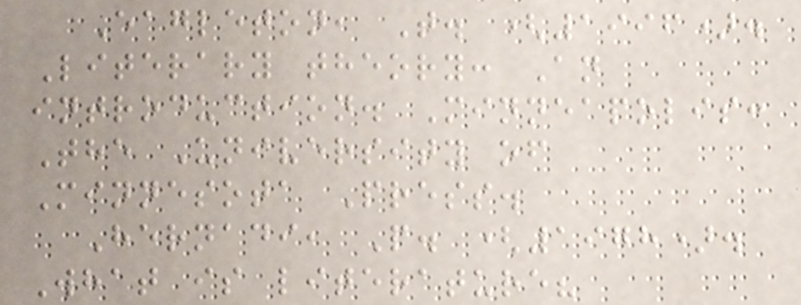Eagleton, T. (1996).
Literary theory: An
introduction. Minneapolis:
The University of
Minnesota Press.
Hernadi, P. (1978).
What is literature?
